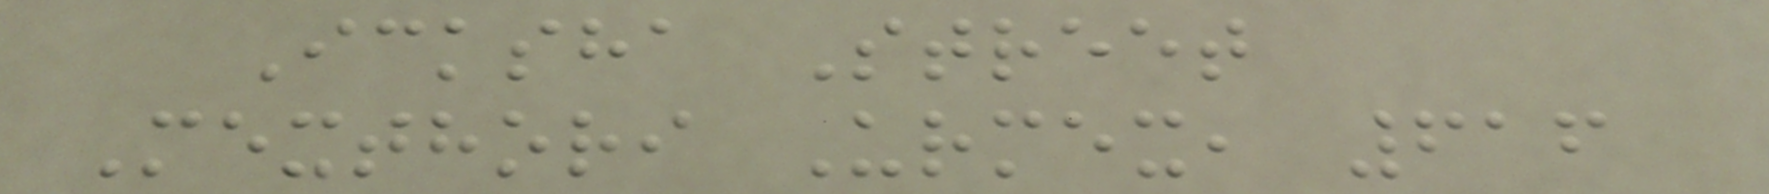Icksha Street
Mexthori Urmex, 616
